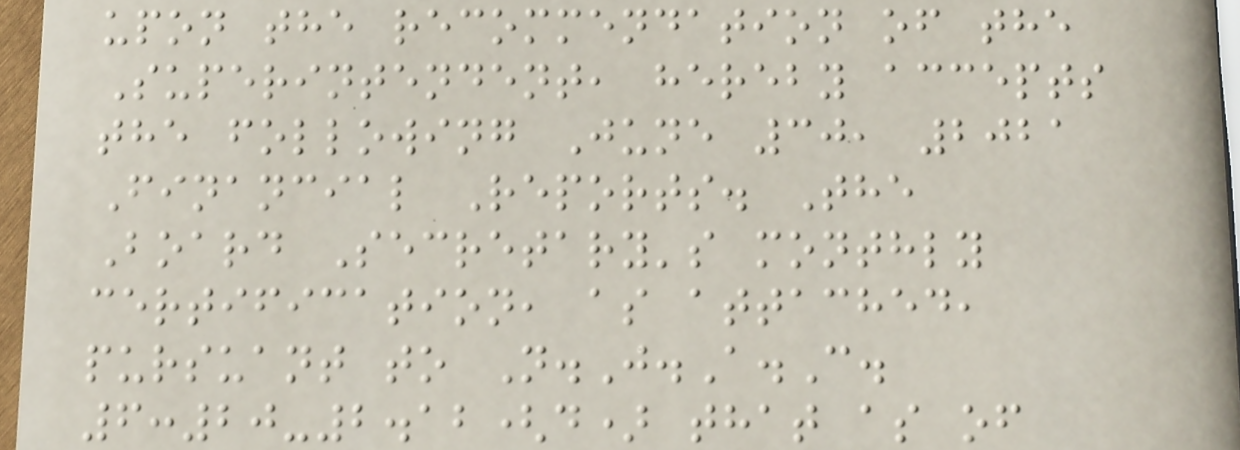upon the recommendation of the
Superintendent, hereby accepts
the following June 30, 2021
Financial Reports. The
Board Secretary's monthly
certification, as attached,
pursuant to N.J.A.C.
6:20-2.12(d) that as of
